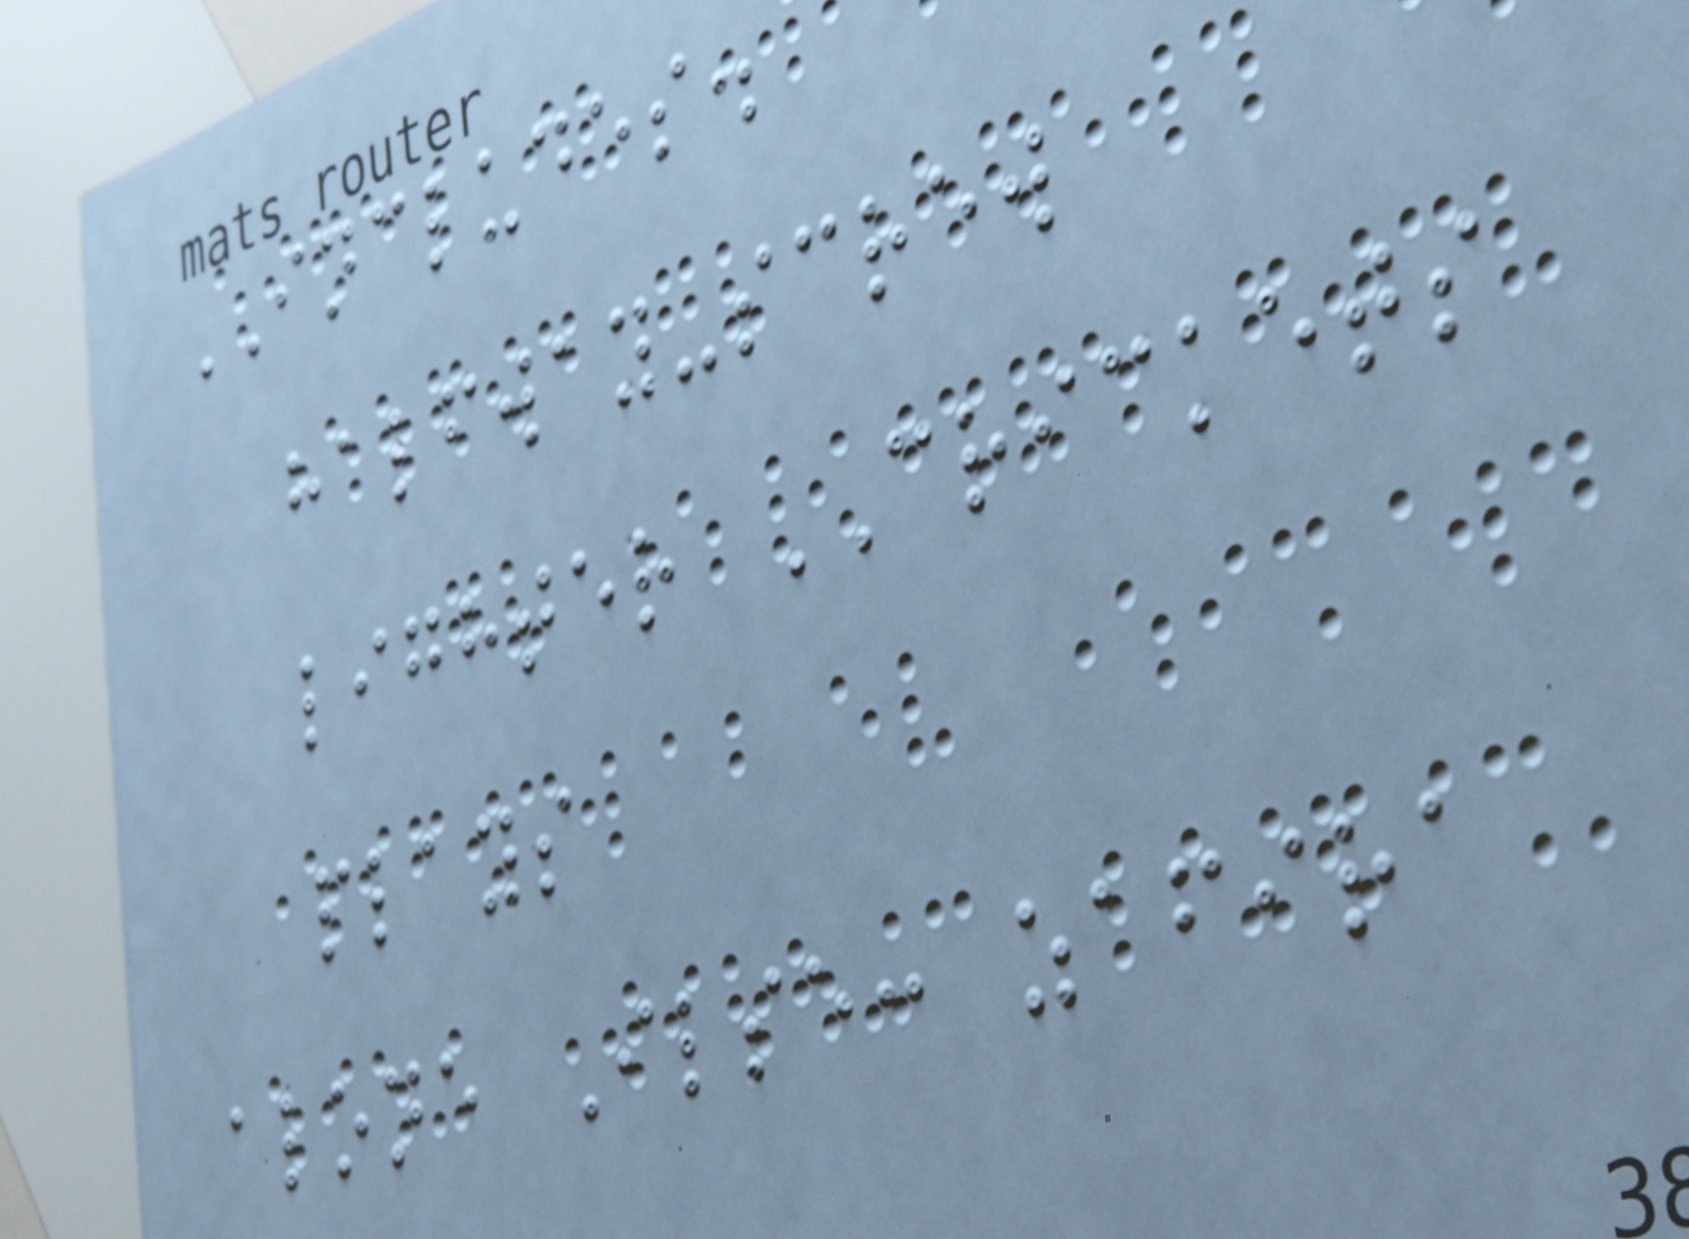INCLUDES.
halfway-screw
lighter CRICKETS
plays
alone Ilse: zafira
